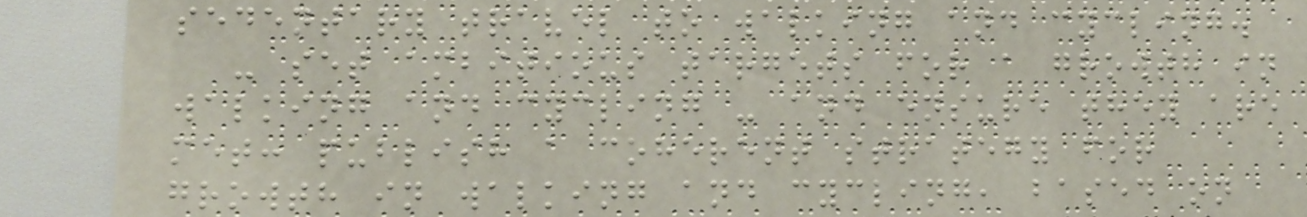sedentary travel to walking and cycling.
- set ambitious targets for a growth in
walking and cycling - and ensure they are
met: publish a coherent strategy for
growth in walking and cycling, based on
